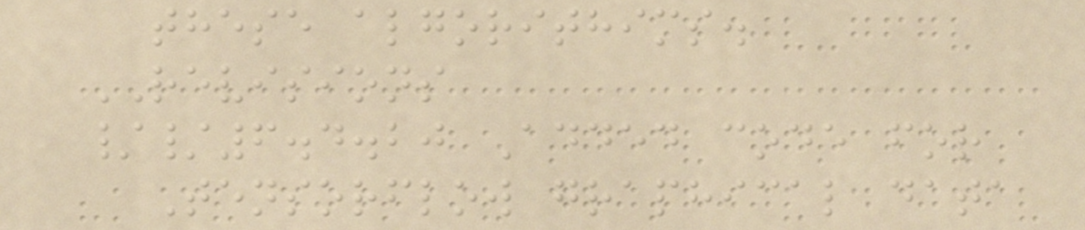these algorithims.
REVISIONS
//6.4.20 Added code for
Tensorflow graphical data
